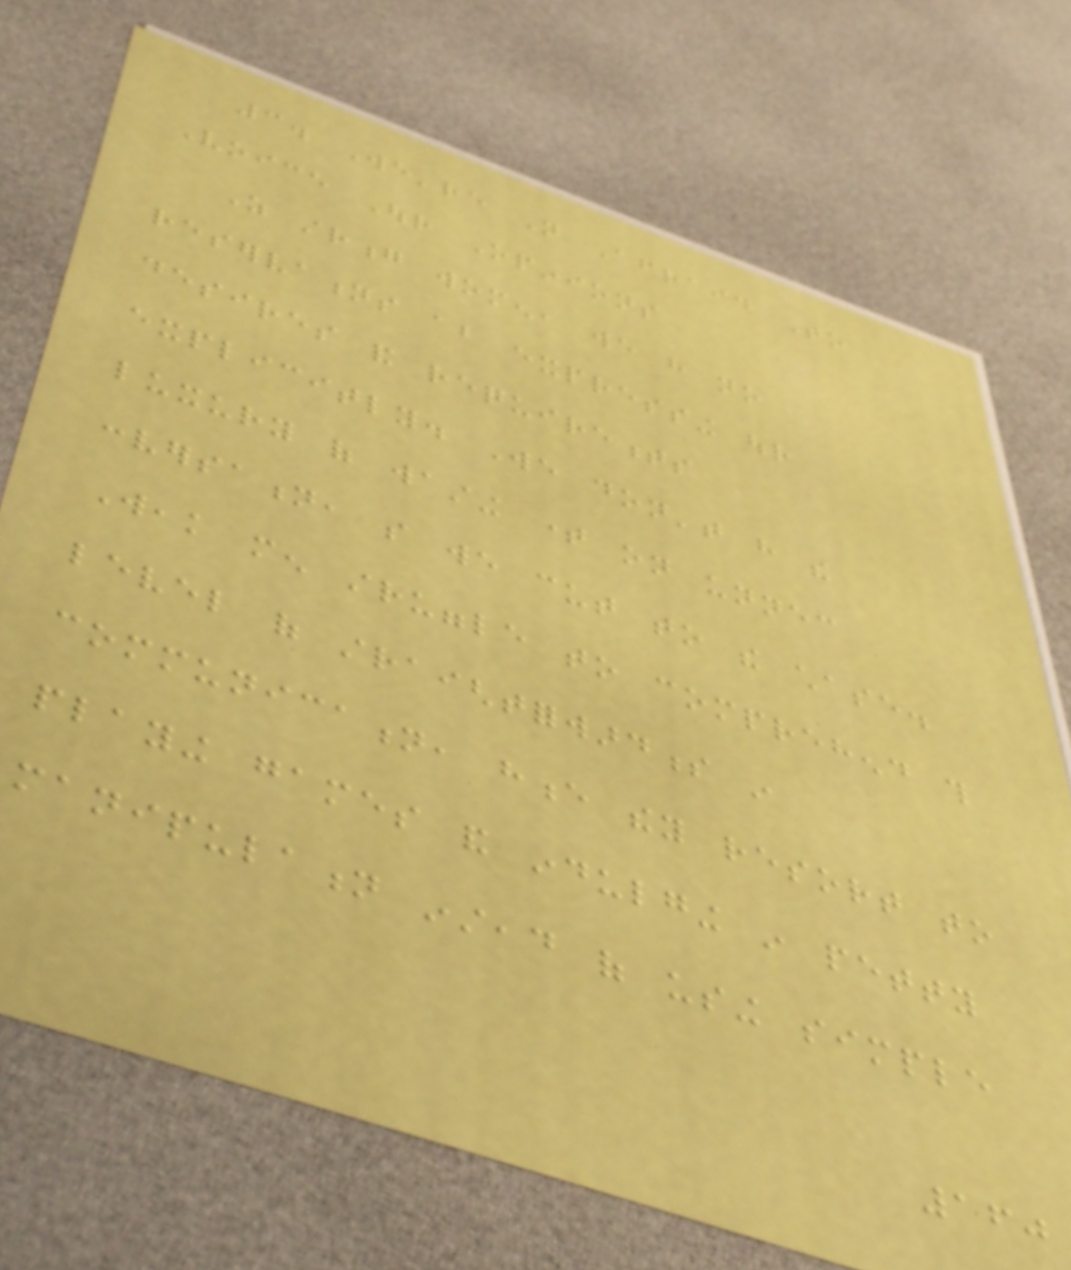3. We're Not Afraid To
Voice Our Opinions
As strong women, we have no
reservations about expressing our
desires and requirements
explicitly. We don't have the
luxury of wasting time on unnecessary
conversation, so we cut to the chase.
Weak men struggle to comprehend this
level of straightforwardness in
communication, hence they resort to
playing games and indulging in petty
manipulation instead of using simple
160
